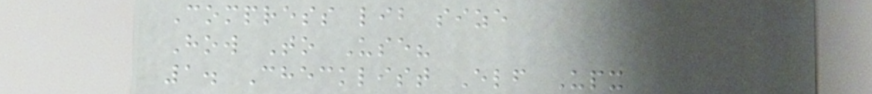Compress lib size
How To Use?
1. Checklist Elf Upx
